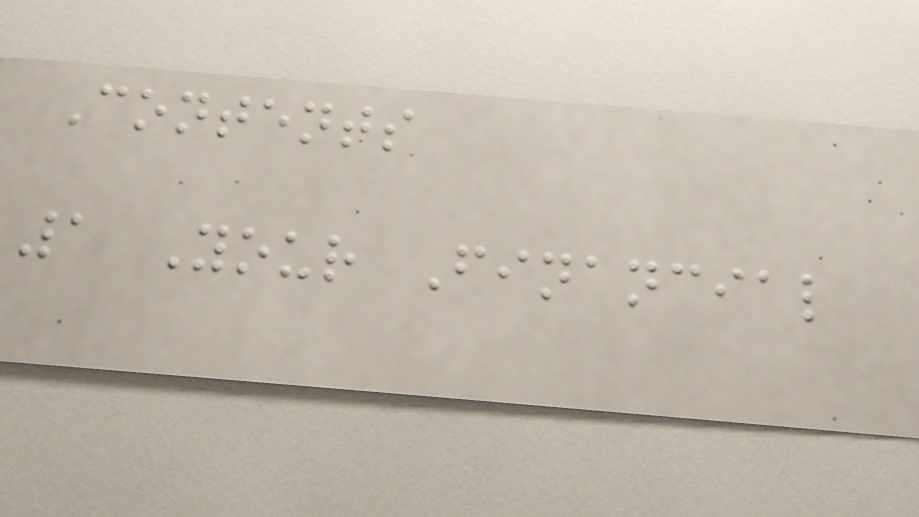Contents
1 Your Financial
